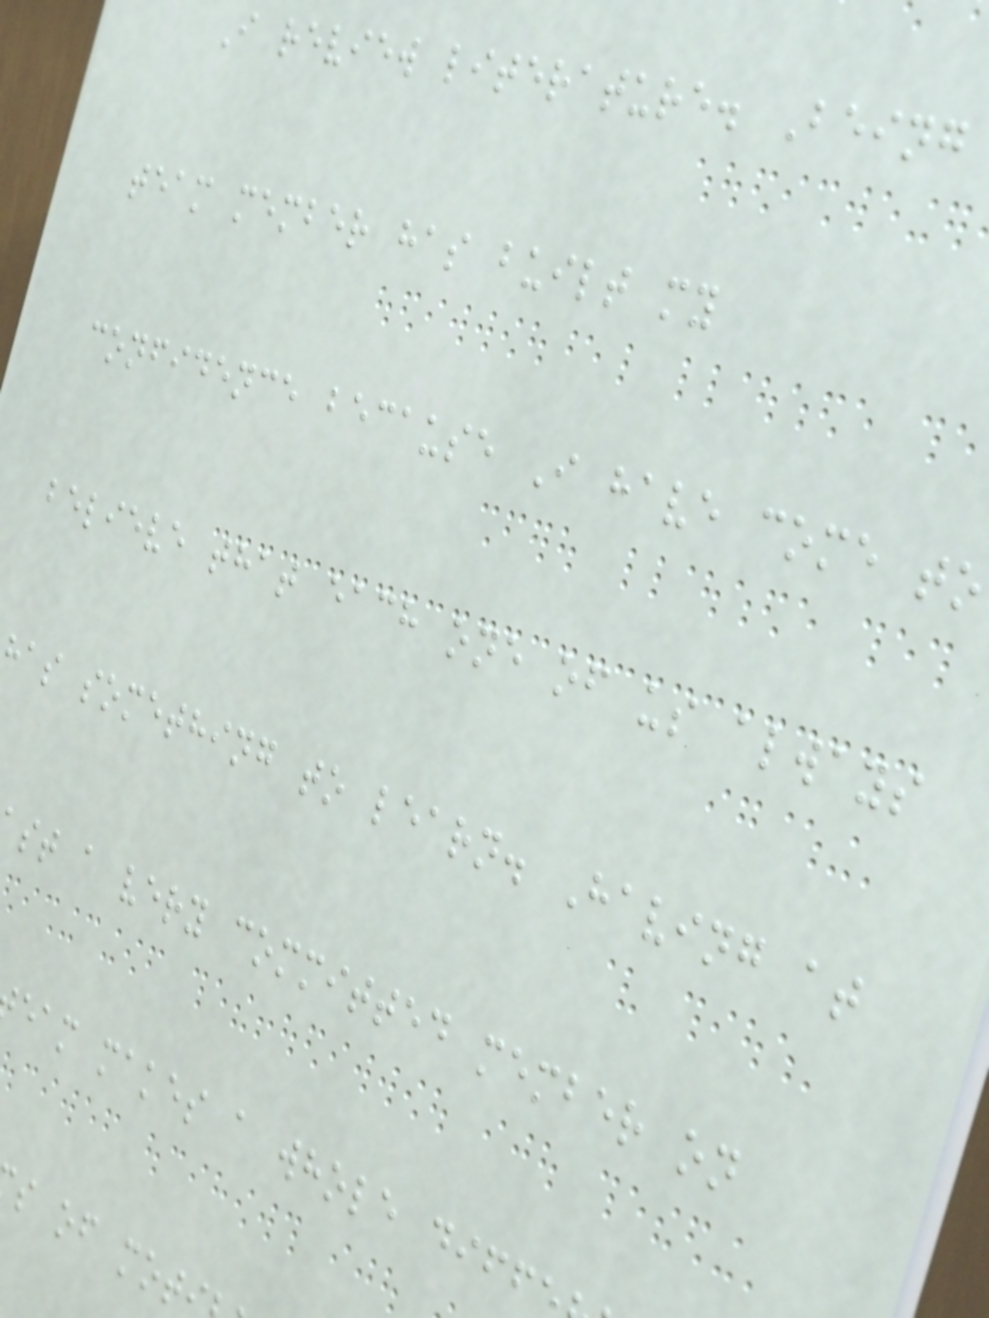I review literature. Being
team member has built my
confidence because I have come to
believe that each one of us always
has something to learn. Having at
st a very committed member on
eam makes a whole diff
s of mot
